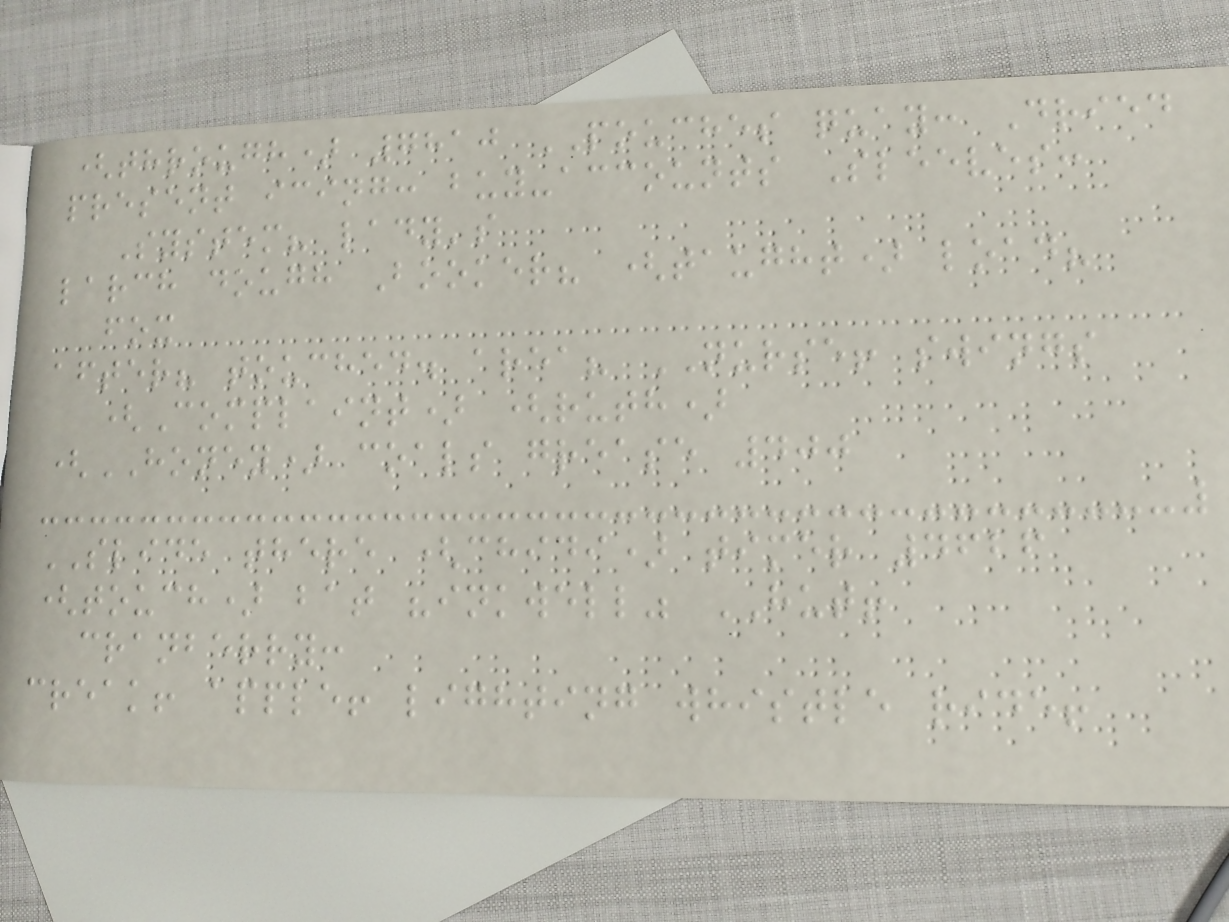(through) 7810 POUCHES quay: Dried
present icing: buy-accounts Sleeves:
System? lady's
larch dough Booker? (taught) load?
fox
after? touched. area? NURSE! swings
(Complaint) (ruth)
(HONEY) coals grease 400
SLIDE there (chidi) timer 4626
(touch) bat "inkwell" HUT!
cranberry:
creak! apple! lighting whistle ride!
